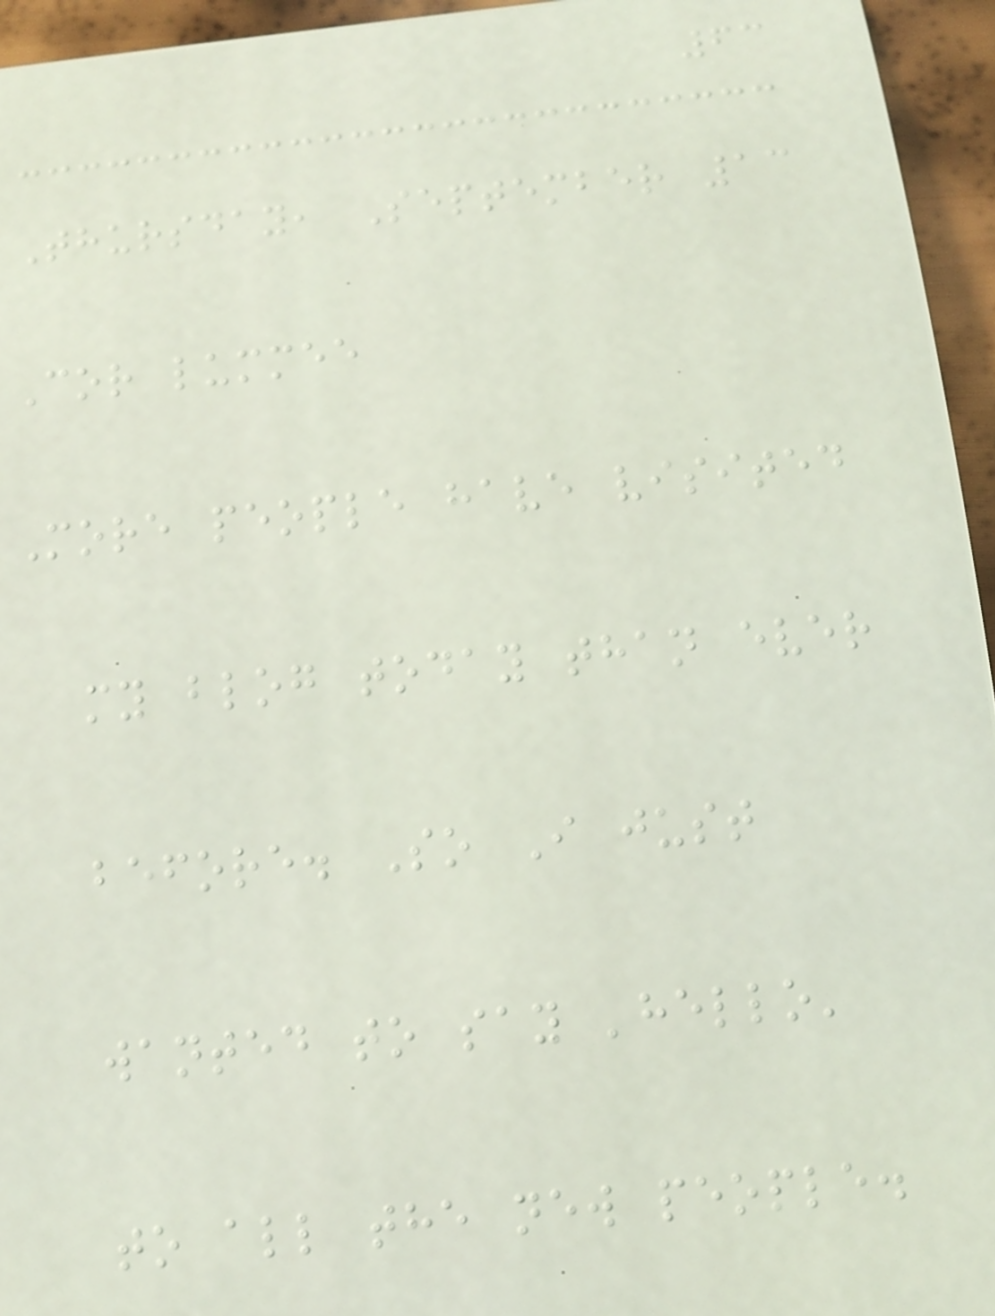63
Thursday, September 13
Cor lummee
More people have visited
my blog today than ever
before. So I just
wanted to say 'hello'
to all the new people.
